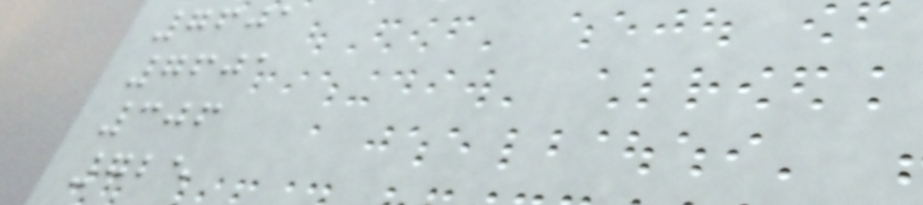7601
7601
306
725
